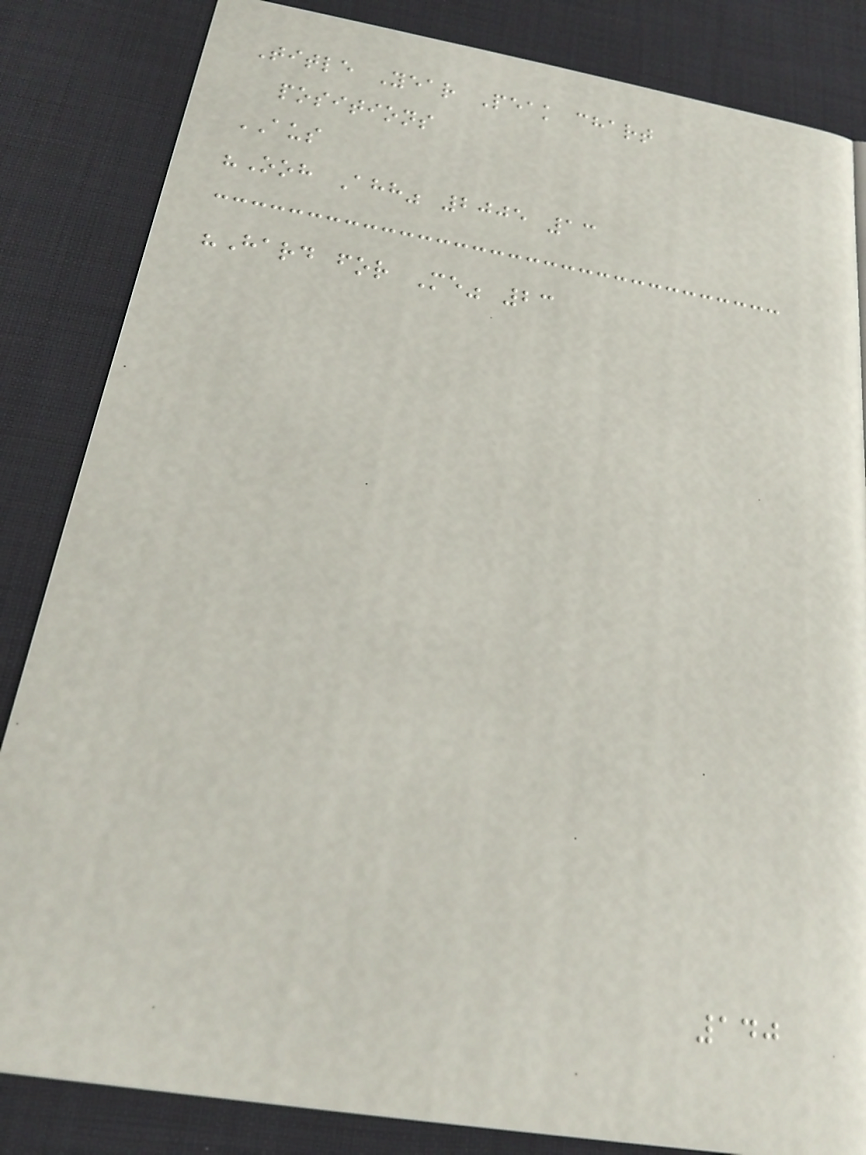Title Year Peak chart
positions
AUS
"Ooh Ahh" 2005 13
"Hard for Me" 23
140
